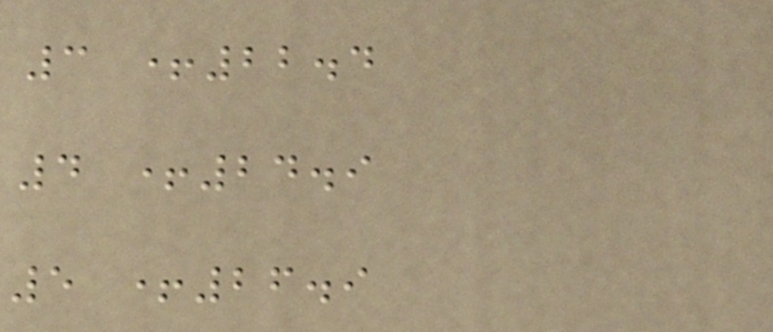3 +22.4
4 +24.9
5 +26.9
